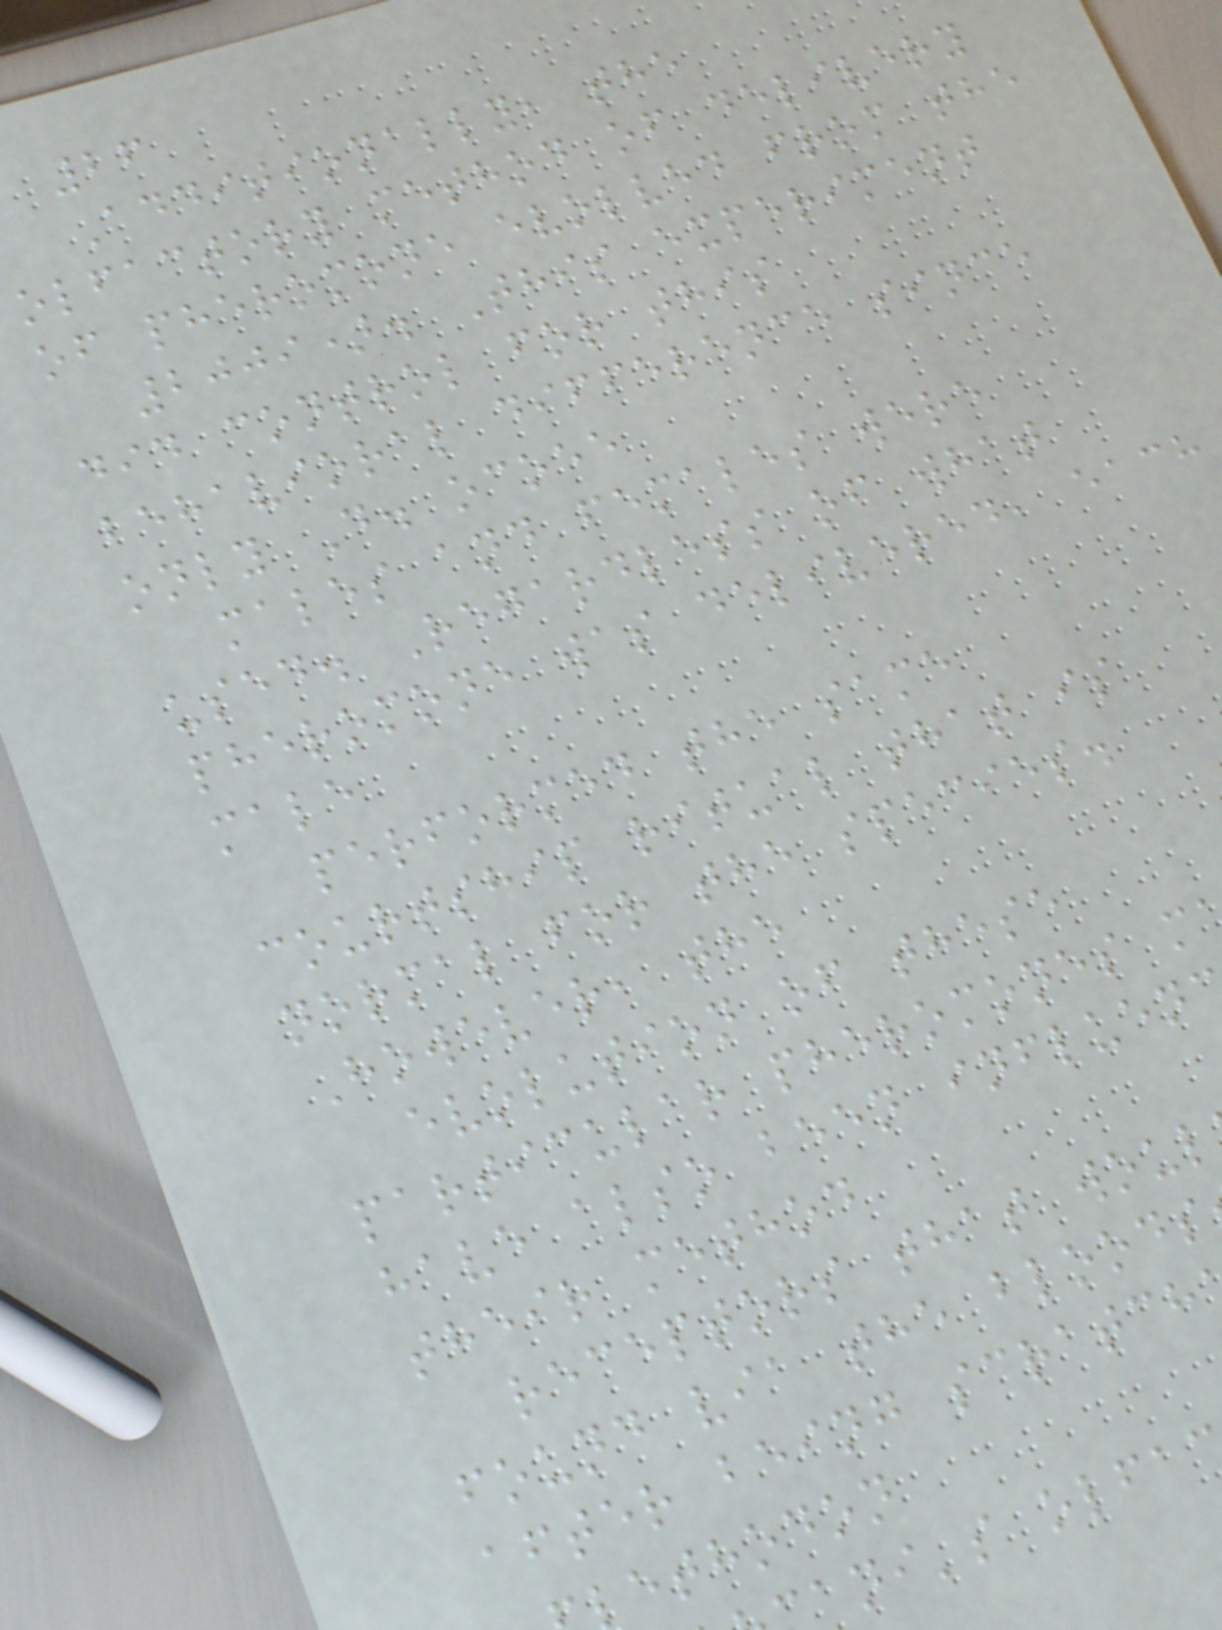26
Additionally, the
olfactory method of delivery
of pheromone evolved from the
2009). This experiment
did control for this
behavioral difference since
only D. ocoee
males and females were
used. Regardless of what
pheromone was delivered, each
male
performed the same
courtship ritual that is
normal for the species.
However, the
evolution of these
particular pheromones m
have also been influen
their method
receptors that woul
found via the bloods
after being scratch
ethodon
ani's olfa
